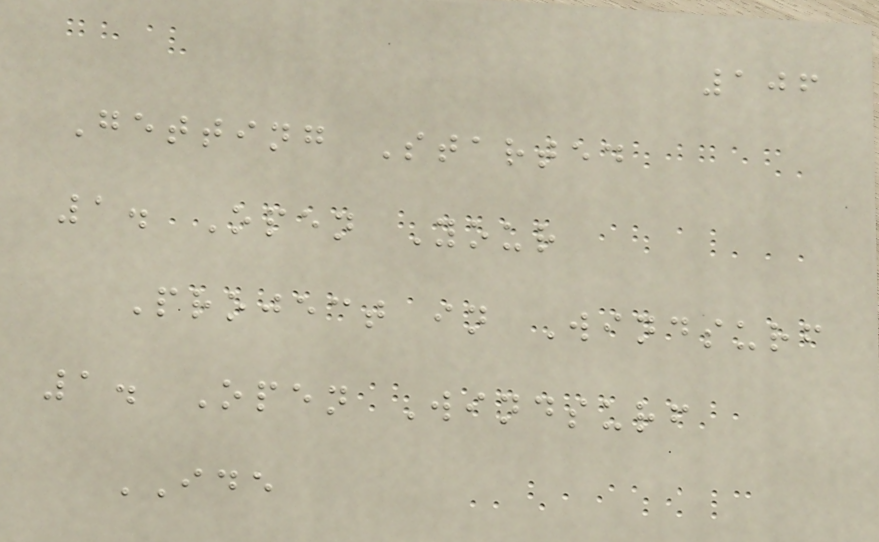106
Getting Started
1. Open Your
Project in Windsurf
1. Open Windsurf
IDE
